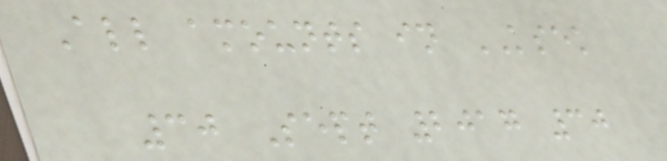All amounts in KSEK
30 Sept 2017 30
